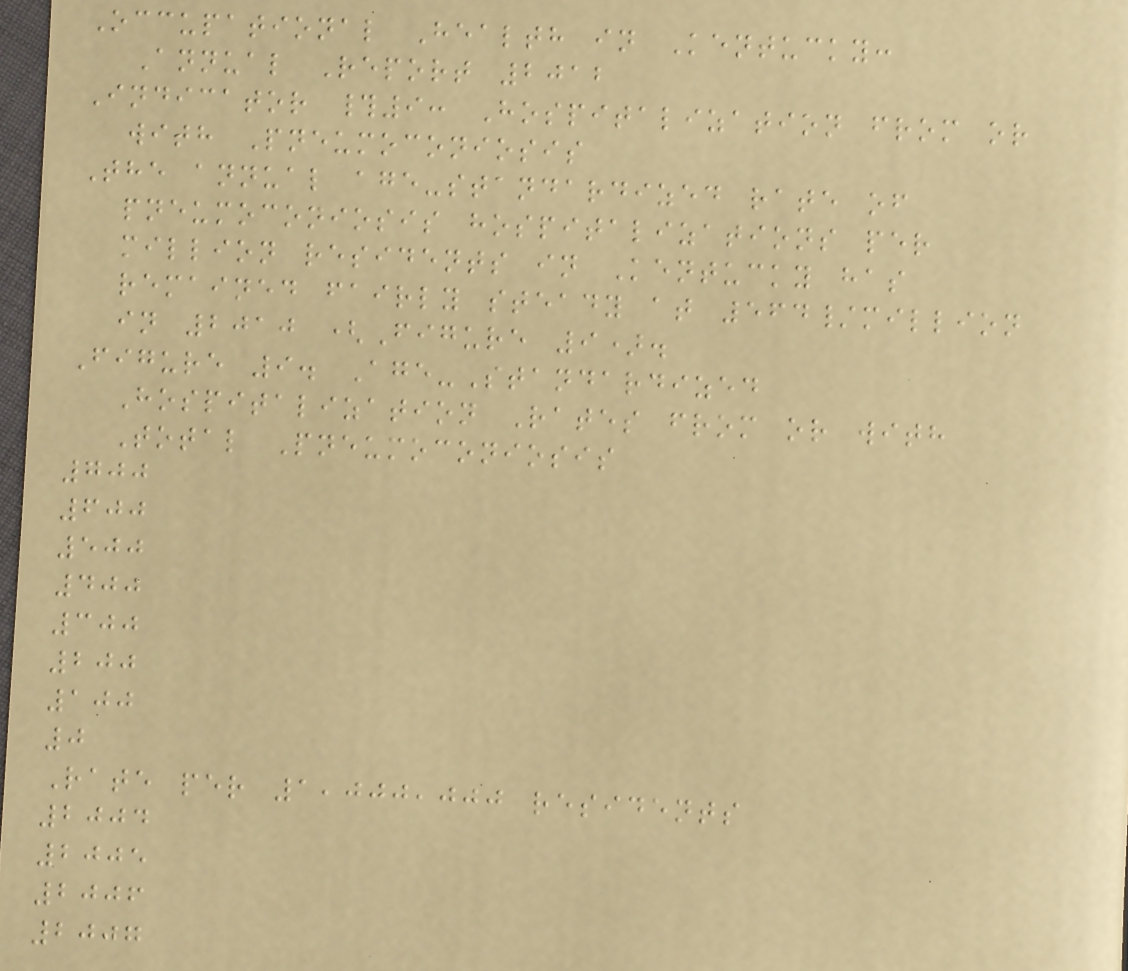Occupational Health in Kentucky:
Annual Report 2012
Indicator #9: Hospitalization from or
with Pneumoconiosis
The annual age-standardized rate of
pneumoconiosis hospitalizations per
million residents in Kentucky has
remained fairly steady at 564/million
in 2010 (Figure 9).
Figure 9. Age-Standardized
Hospitalization Rates from or with
Total Pneumoconiosis
700
600
500
400
300
200
100
0
Rate per 1,000,000 residents
2004
2005
2006
2007
